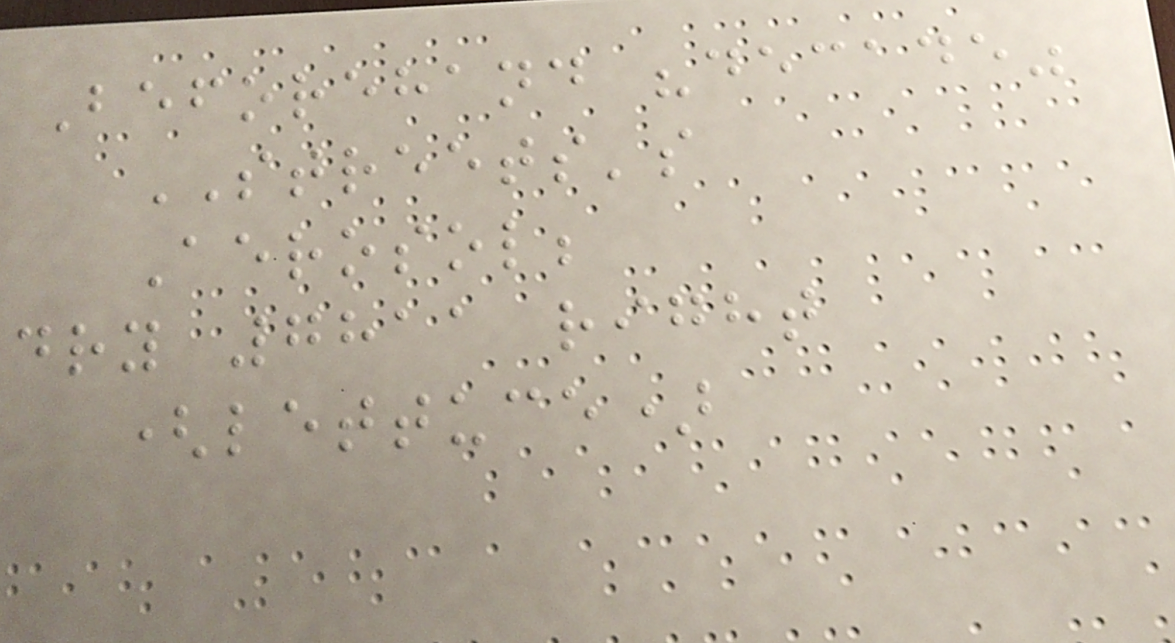Beforehand "decade"
STREETS's
Aerosol;
dry 7811 right
(lettuce)
